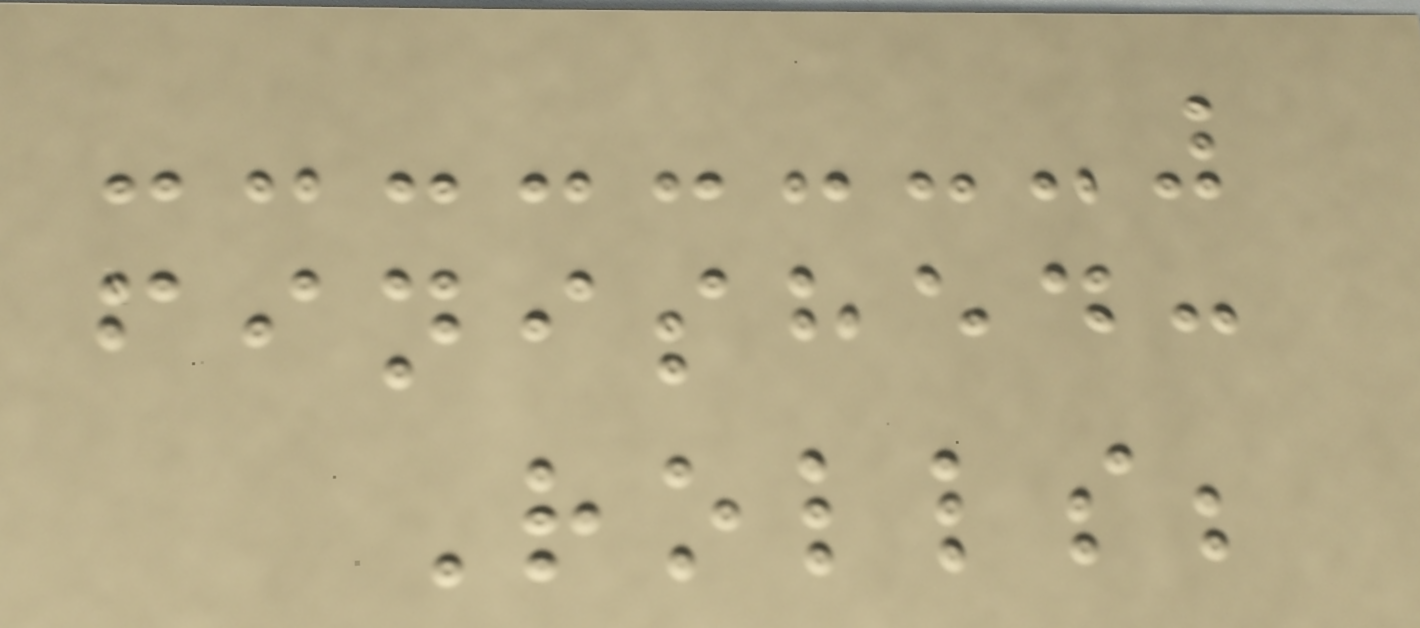finished:
Rolls;
